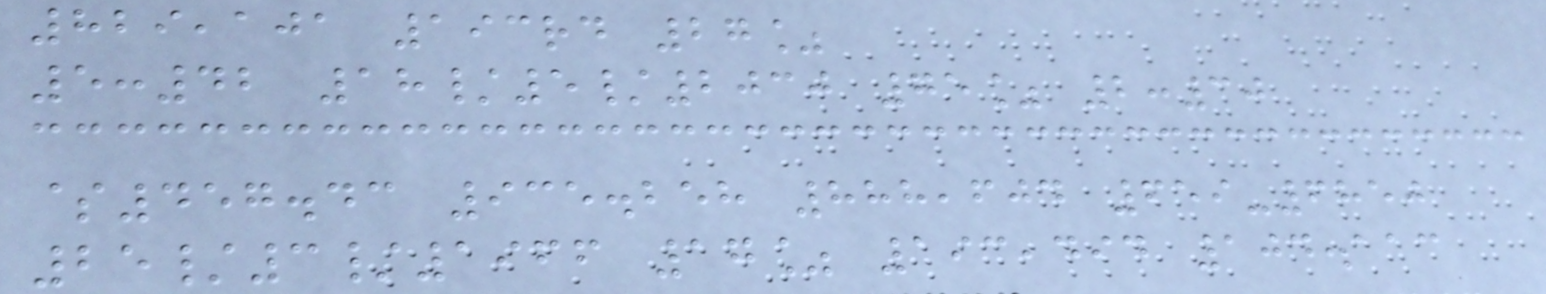829,101 193rd 27%
5:42 18/5/2030 75% 2:30
$457.43 935.258 888,604 659-6850
25/3/1966 17% 193,494 104.113
